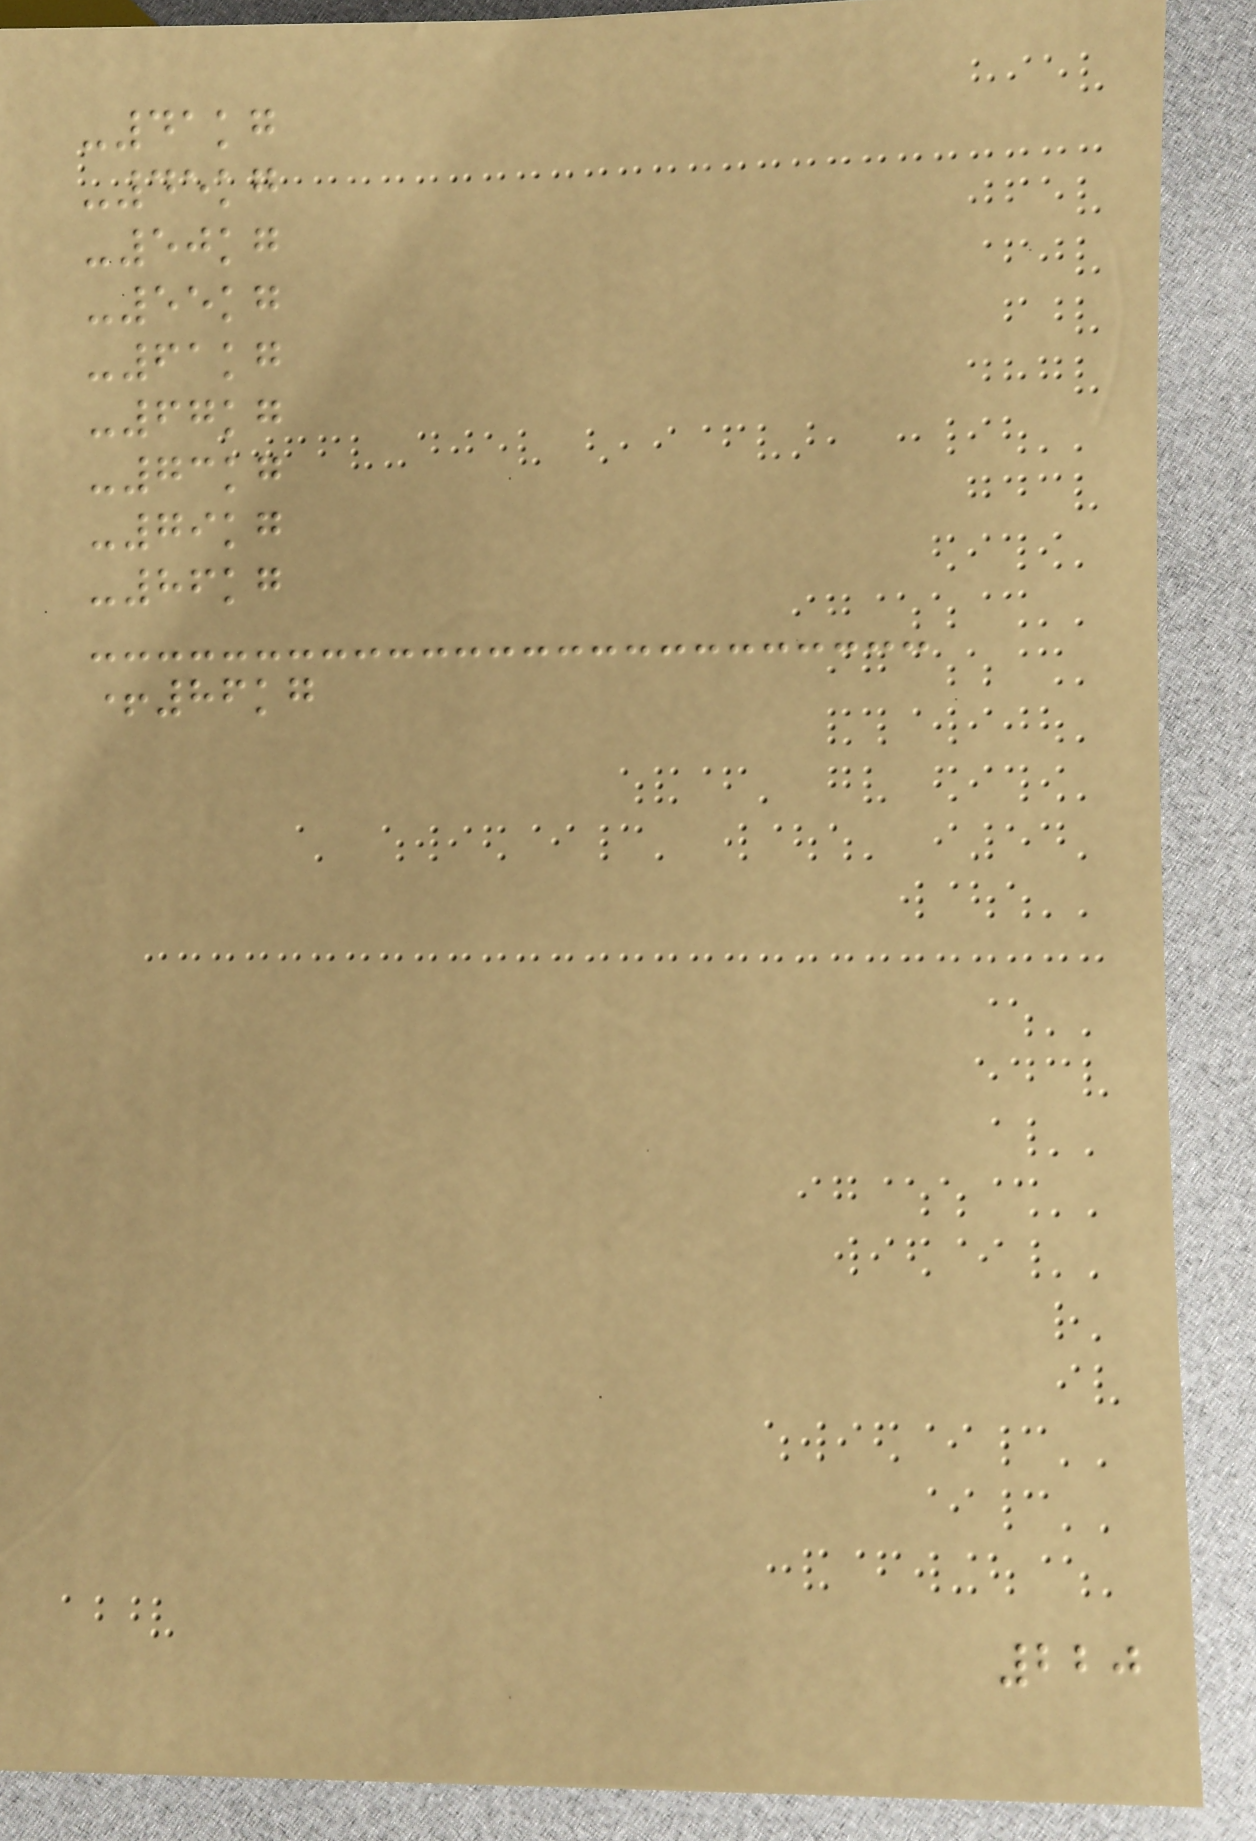-41kg
-45kg
-50kg
-55kg
-61kg
-67kg
-73kg
-79kg
-86kg
+86kg
220
